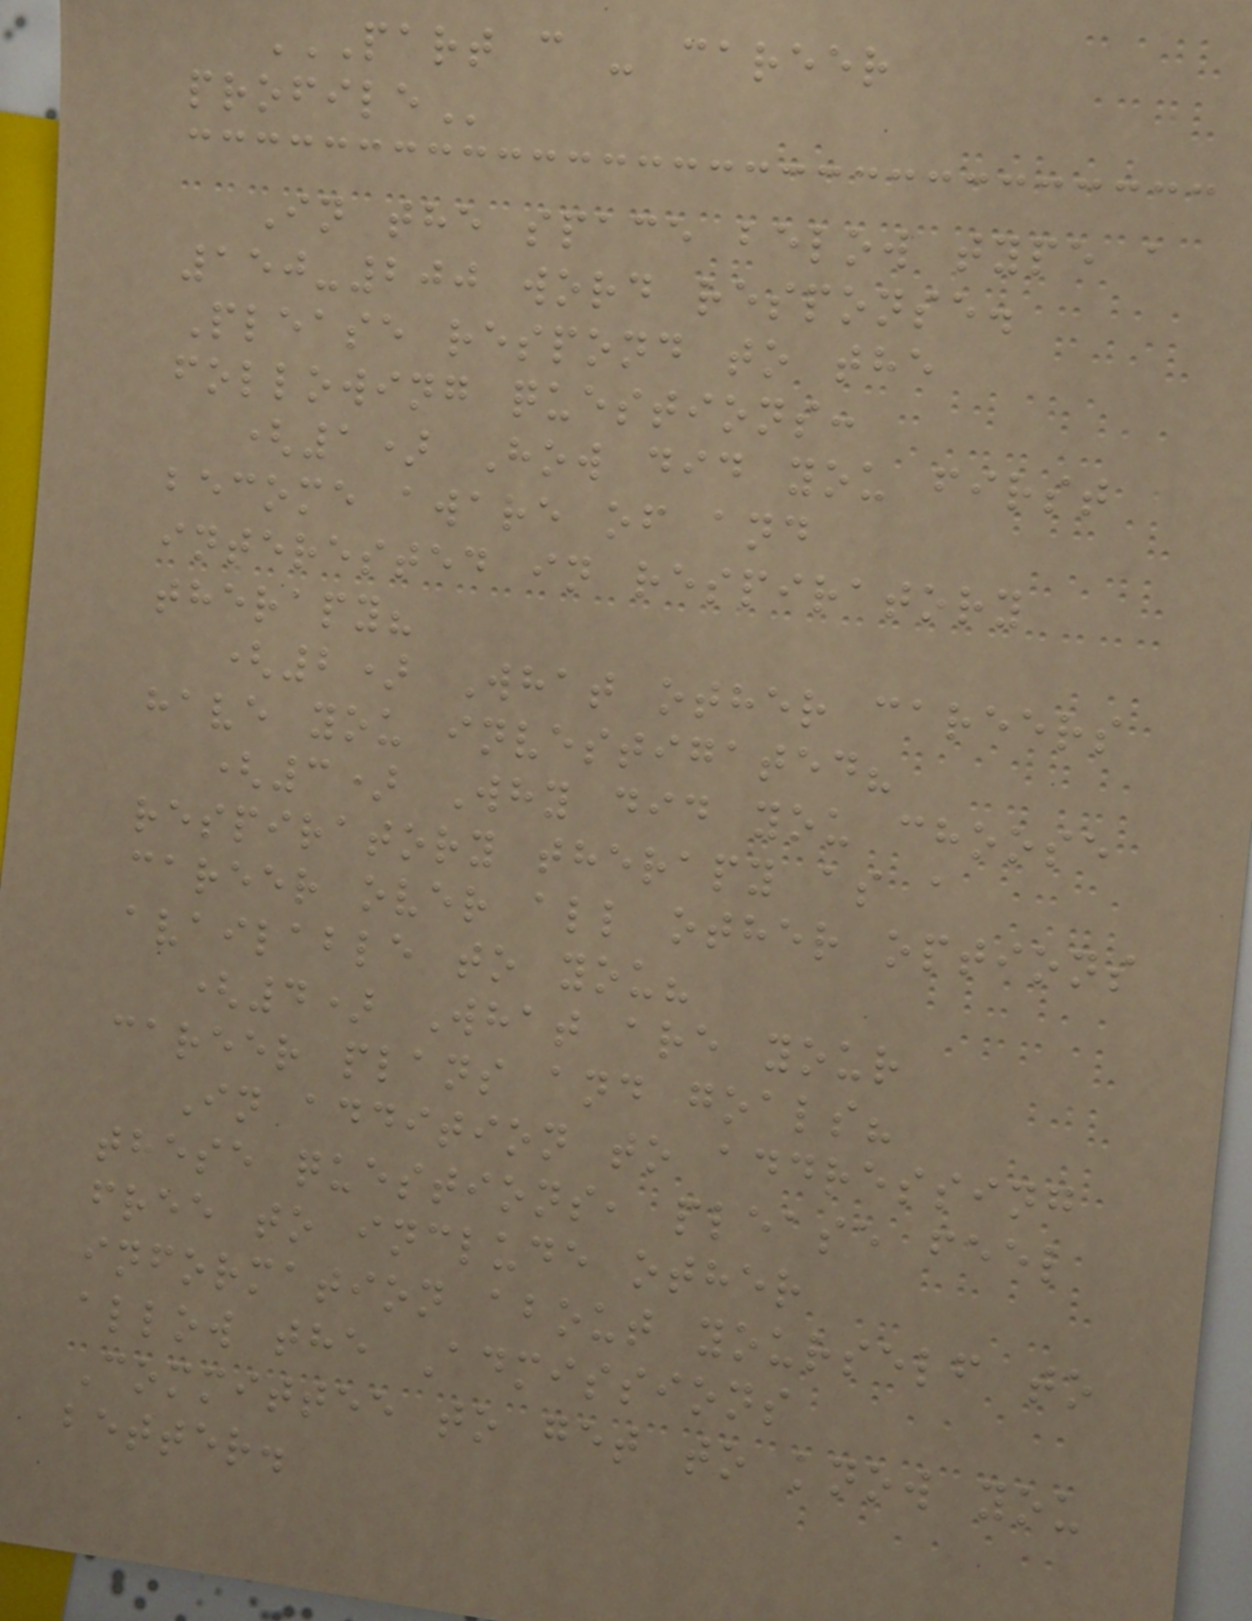PART C - CAREER
PROFILE
In the space below type a
150-200 word response.
Please respond to the
following questions:
(1) How did you first
become aware of and
interested in respiratory
therapy?
(2) What other careers
have you investigated?
(3) Why did you choose
respiratory therapy as a
career over all other options
available to you?
(4) What are your
career plans and goals?
In addition to addressing
these questions, please feel
free to include other
information about yourself to
allow the Admissions
Committee to get to know you
better.
